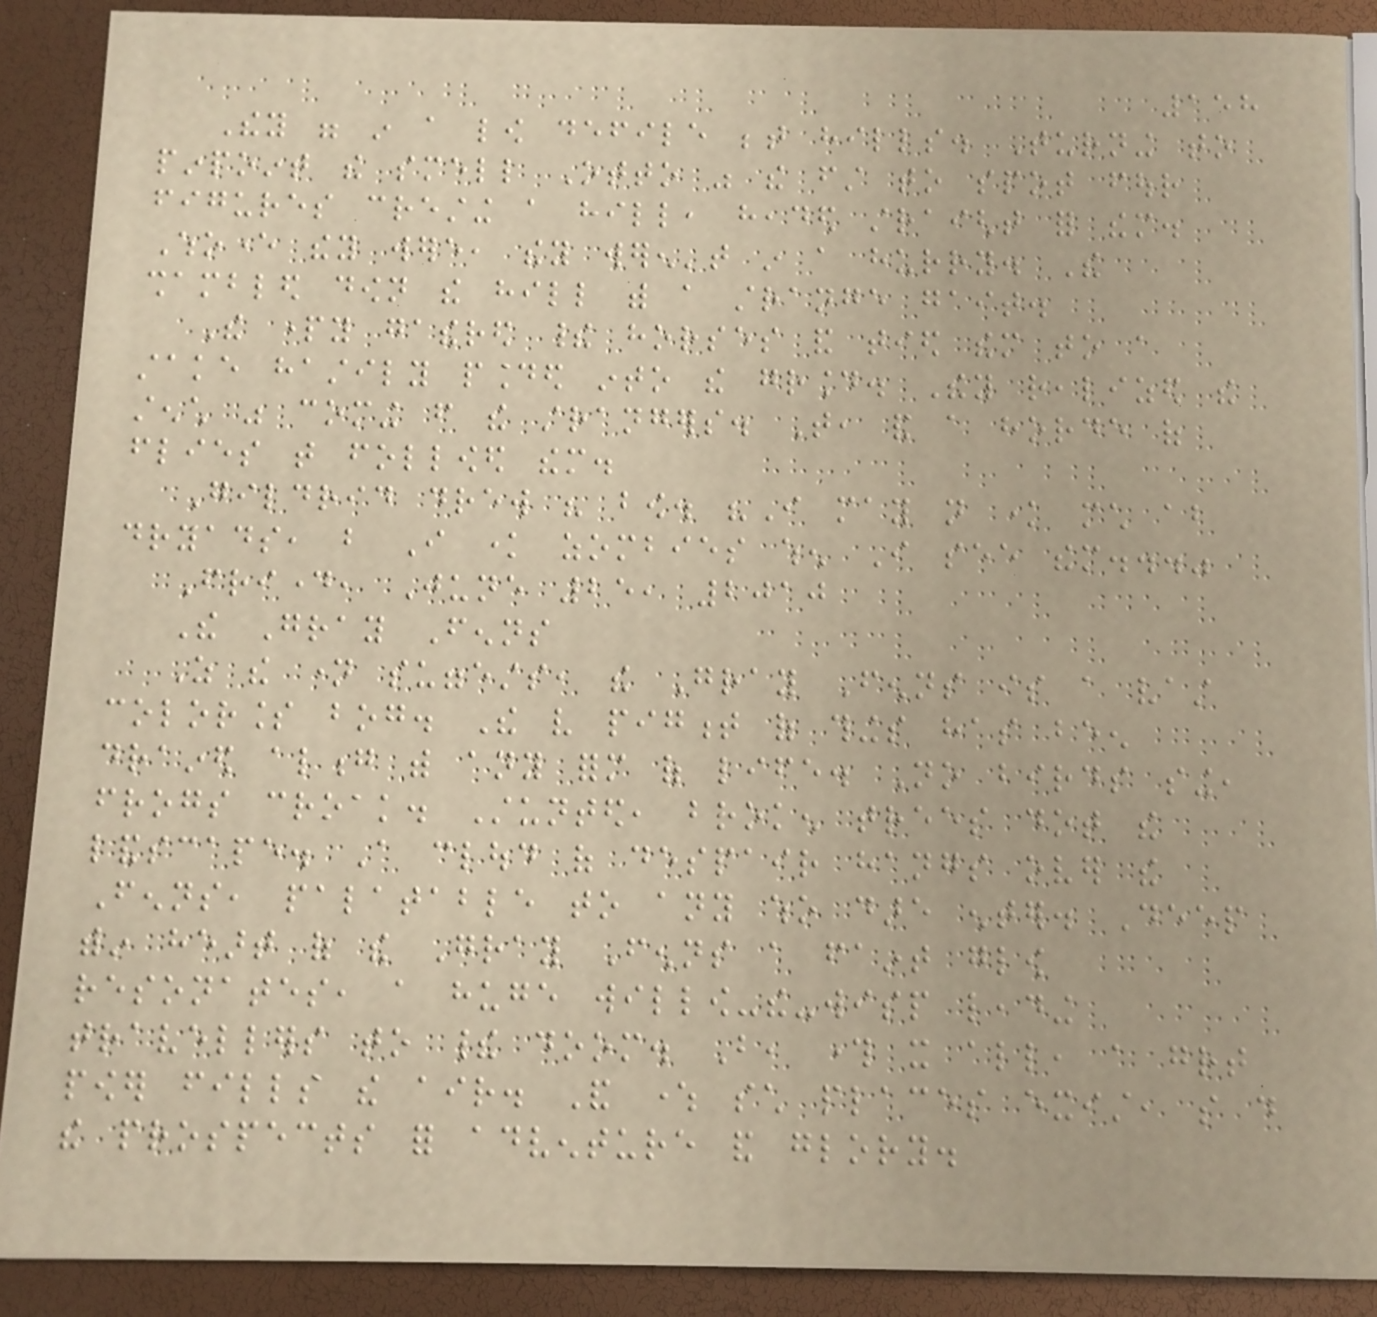158
They were in a low defile between hills. Turning to
pinpoint the smell Otto was the first to spot four
figures cresting a hill, headed straight for them.
Whoever they were, they weren't in a hurry. The
shambled down the hill with a strange gait.
The party gathered their horses and tied them to a
stake hastily pounded into the ground. They realized the
stench was coming from the strangers. That, and a horde of
flies that followed them.
Gildrid drew his bow. "I may not know much about
dryads, but I know zombies when I see them..."
Friday, June 25, 2010
The Gray Fenns
As the name suggests, the Gray Fenns is a vast
colorless bog. The very pigment of things has been
drained along with any form of life. No birds sing,
frogs croak. Stunted, broken trees dot the
landscape. A cloud of despair hangs over the
Fenns, palatable to any who dare enter. Deep
within heart of the Gray Fenns a faint glow
resonates, a huge willow-the-wisp leading
travellers to their doom. But, through it all, a great
power fills the air. And where such places exist, so do
the prospects for adventure and glory.
